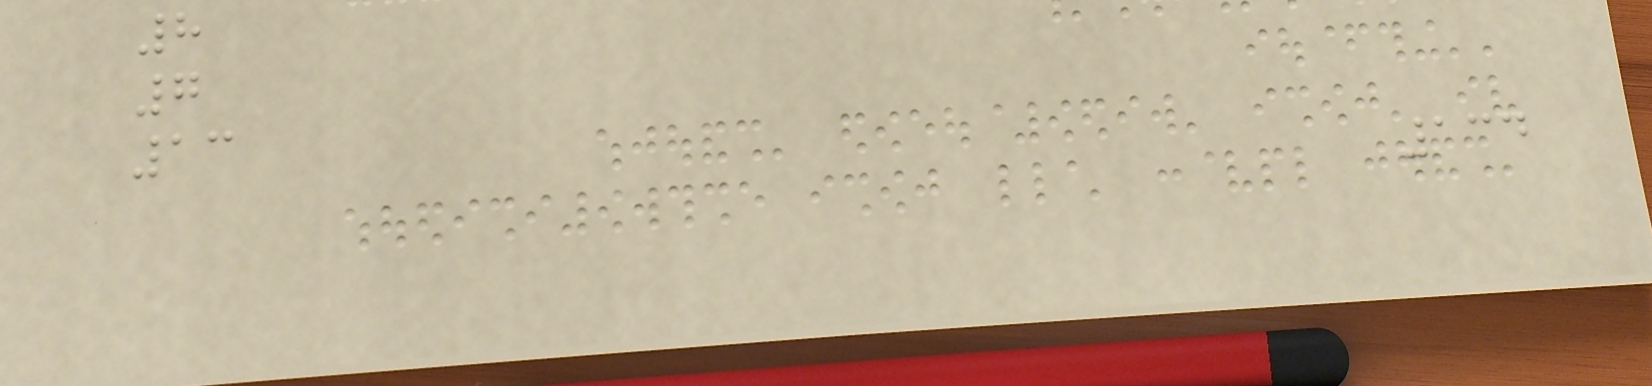8
7
13
134
